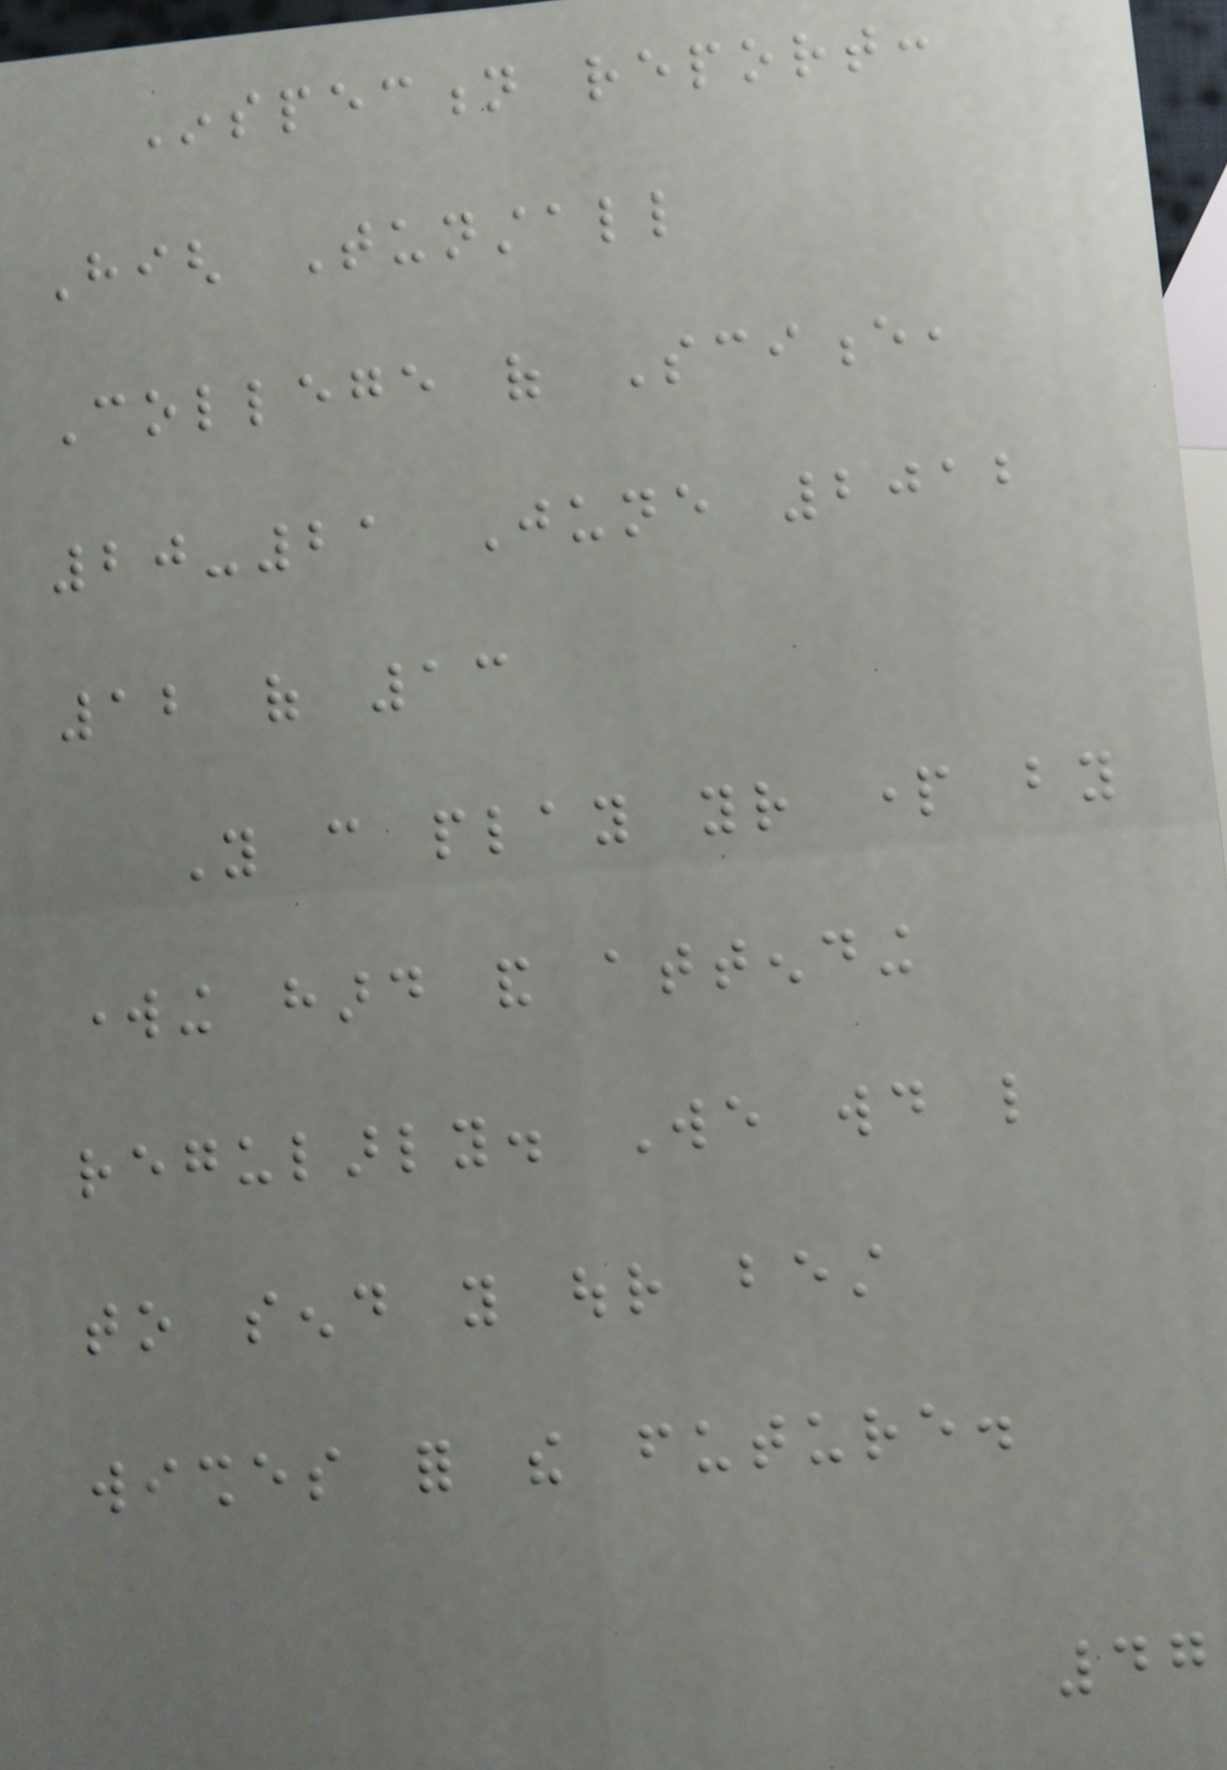Inspection report:
High Tunstall
College of Science,
20-21 June 2012
12 of 13
You can play your part by
working hard and attending
regularly. We would like
to send you our best
wishes for the future.
47
